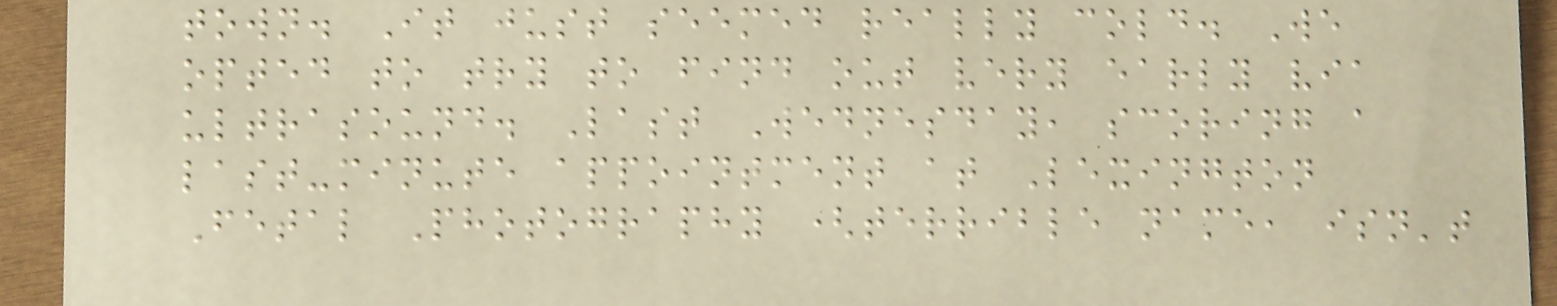town. It just seemed really cold. We
opted to try to find out very early via
ultrasound. Last Wednesday, scoring a
last-minute appointment at Lexington
Fetal Photography (terrible name, isn't
